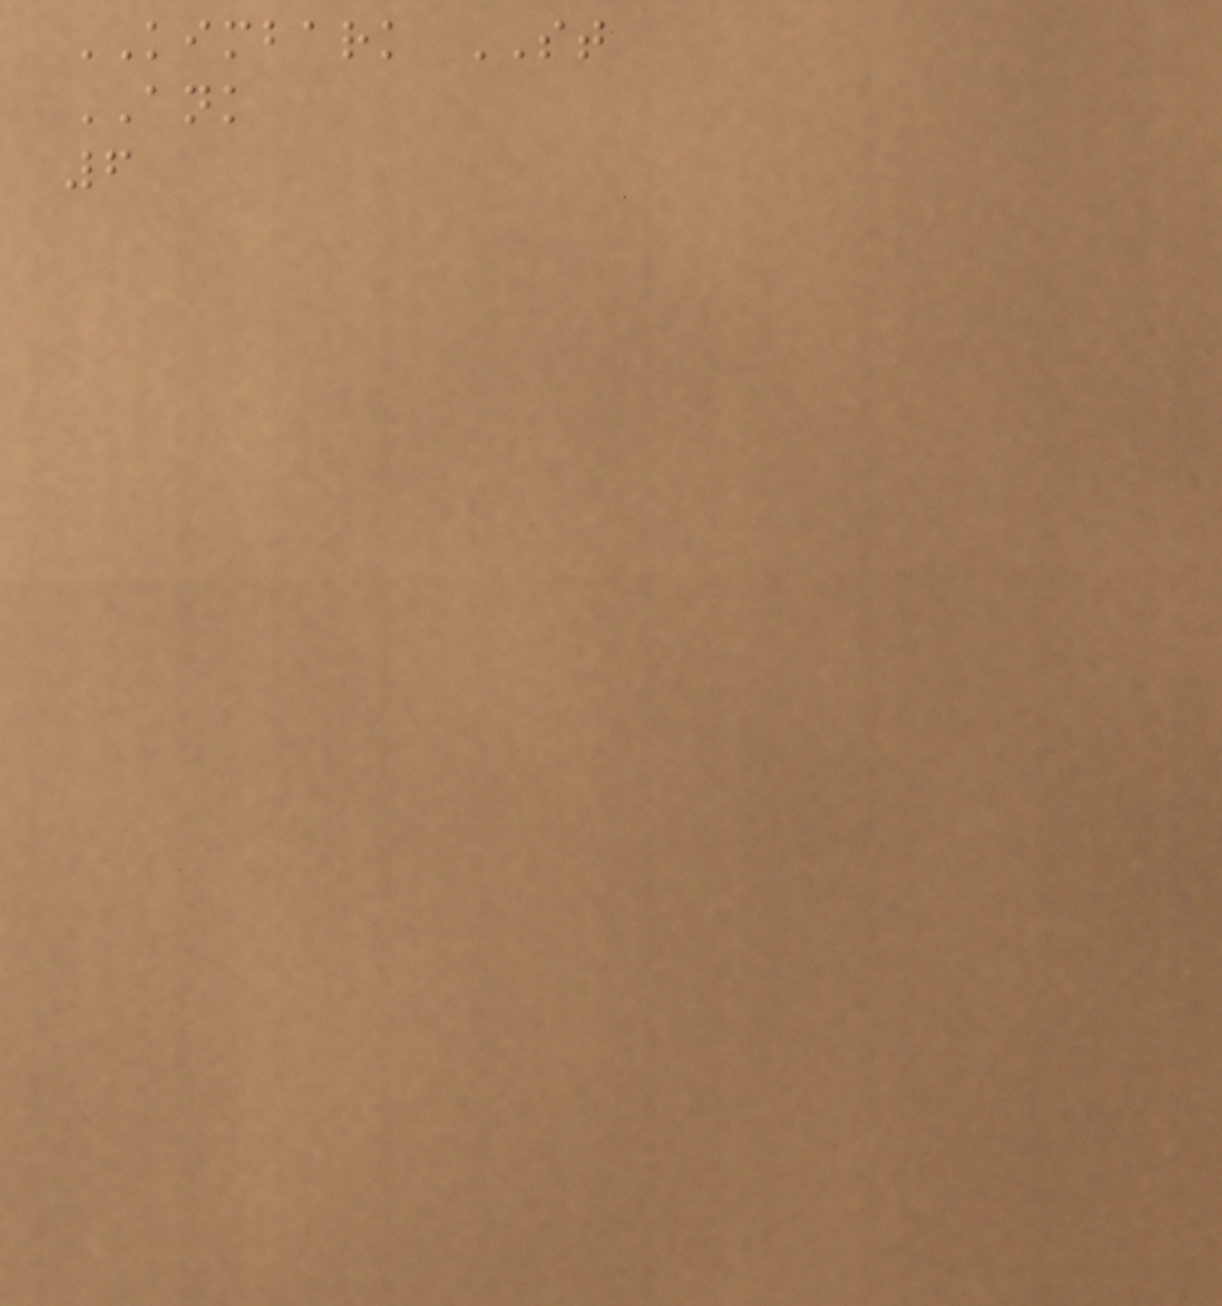KIMBARK ST
ANK
6
